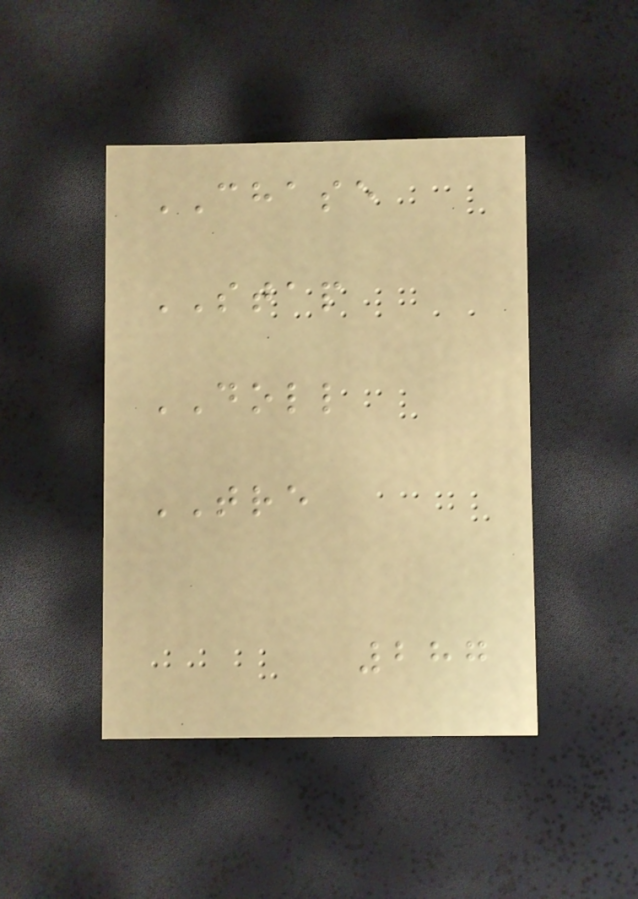CHASE
STAP
DOLL
TRE
287
